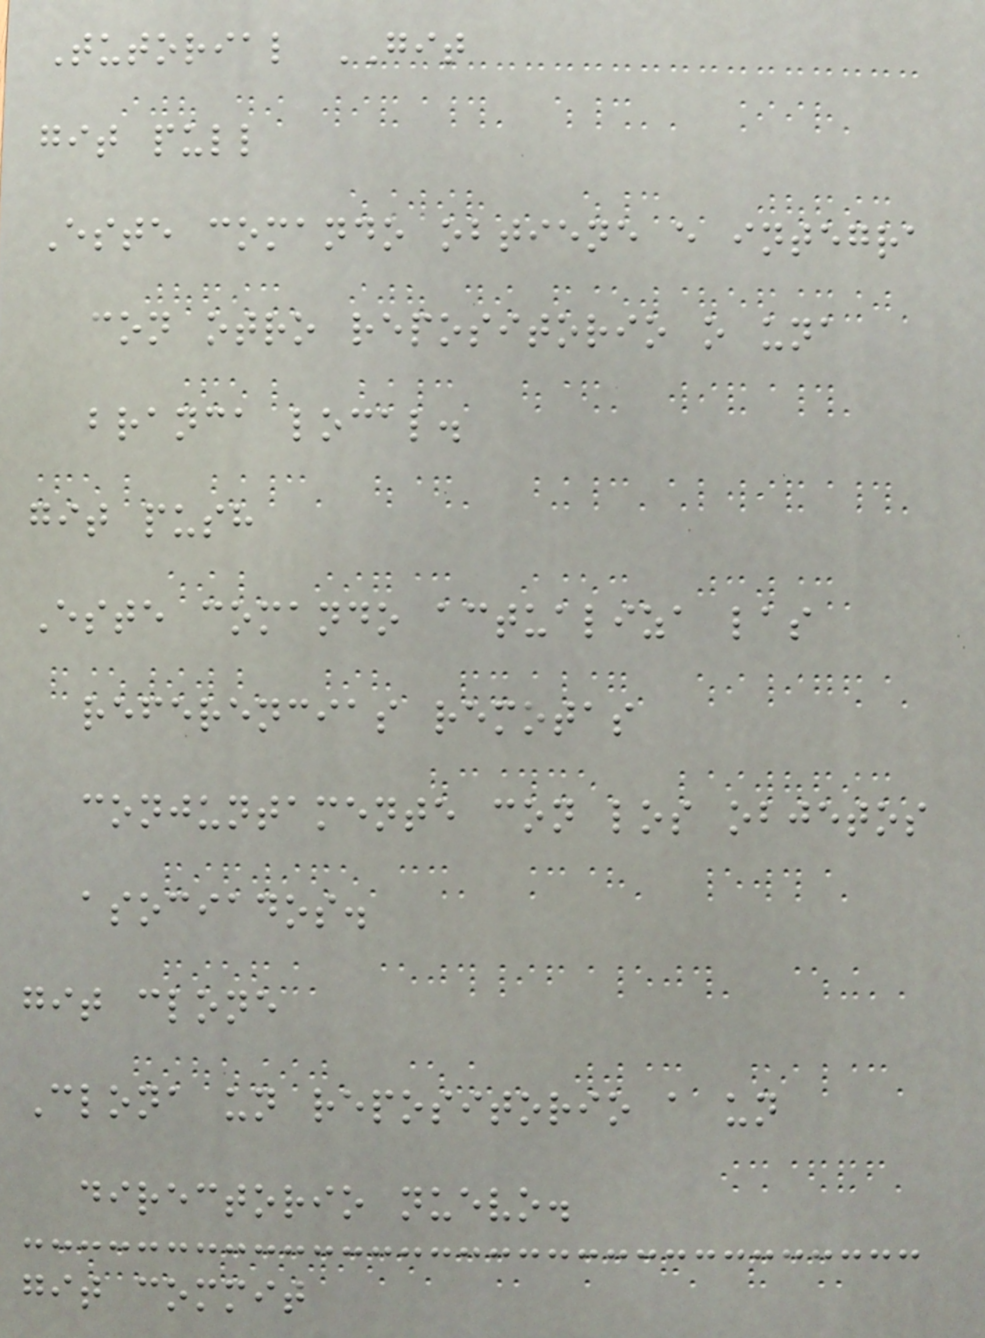Tutorial GIT
git pull
Este comando obtiene e integra
con otro repositorio o una
branca local.
git push
Este comando actualiza las
referencias remotas
conjuntamente con los objetos
asociados.
git clone
Clona un repositorio a un
directorio nuevo.
git commit
